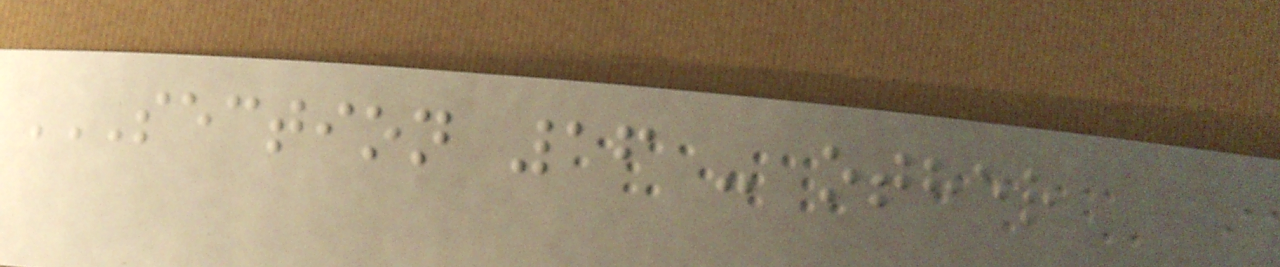SECTION 16 - OTHER
